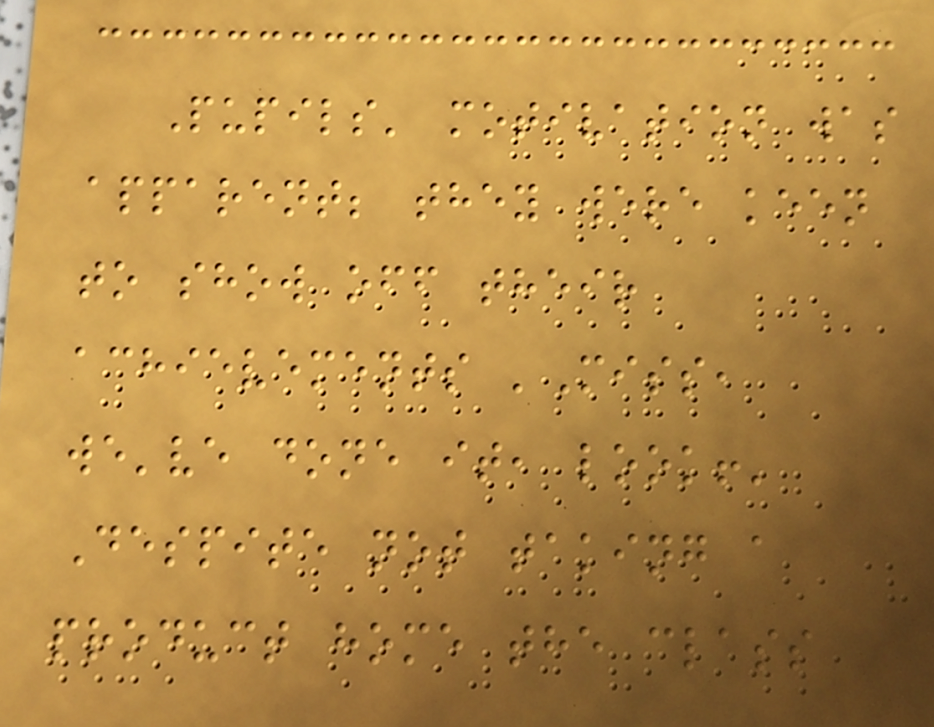Pupils' motivation was
apparent; they were keen
to show off their
achievements 'Miss,
we've done it, look!'
Despite not taking a
product home the class
